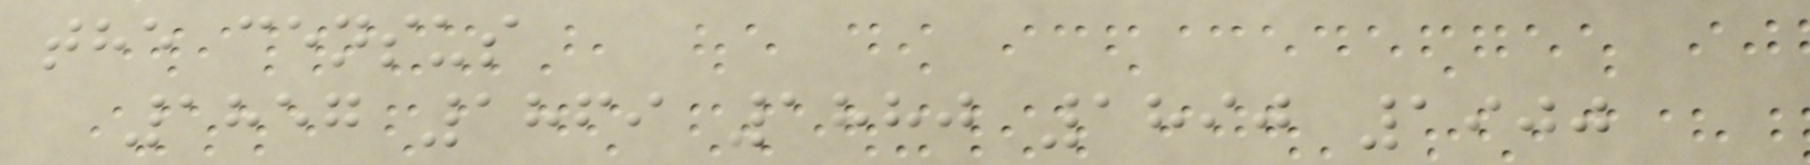the census
1857 1869 1880 1890 1900
